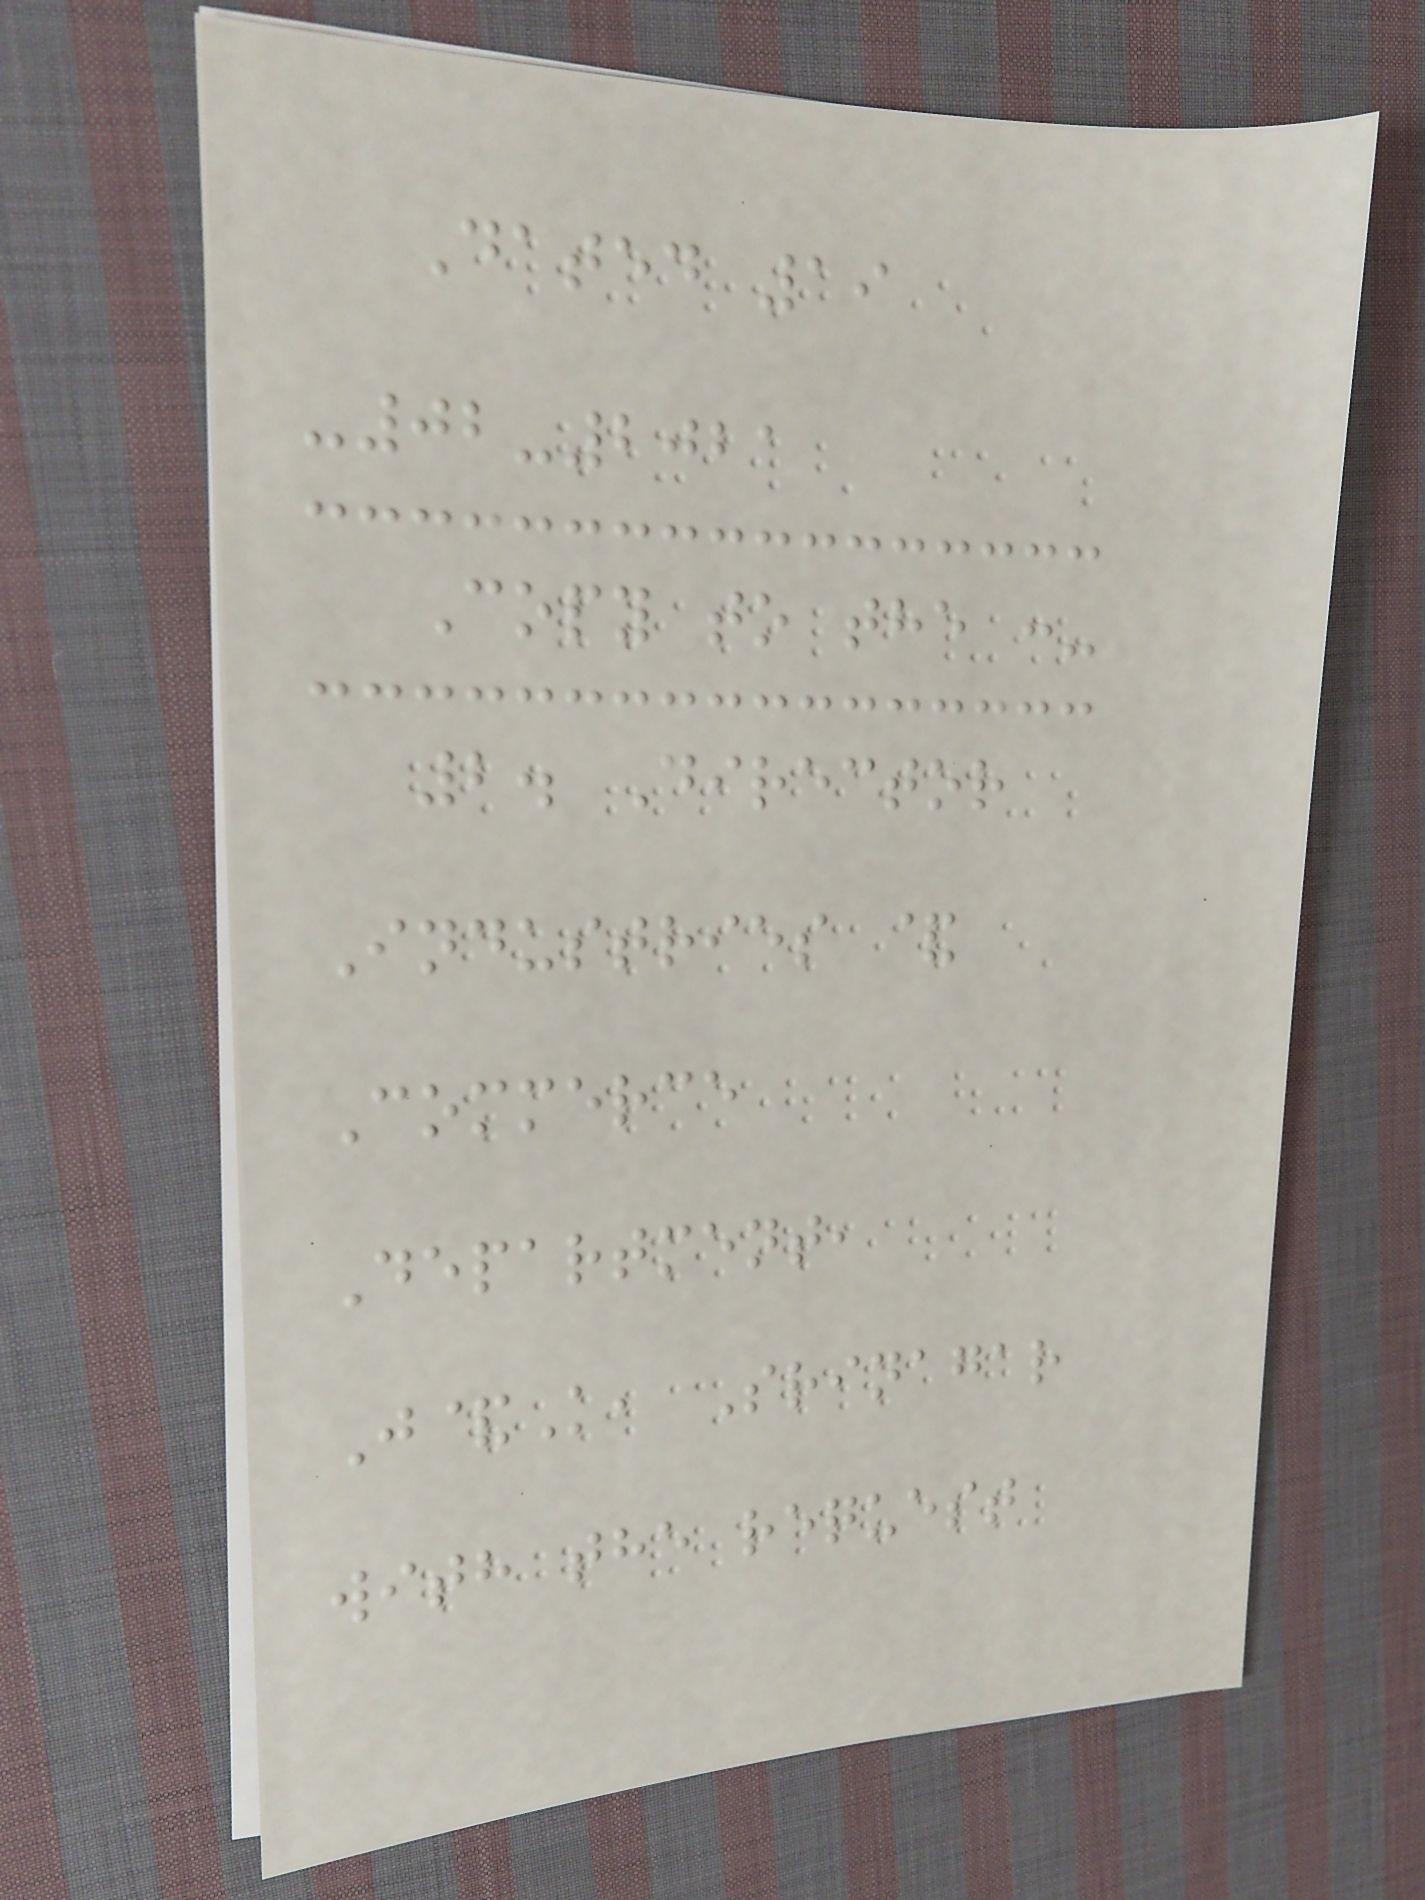Dated 19
-02-2021
Copy to the :-
2. Director
Industries &
Commerce
Department,
J&K, Srinagar
with the request
